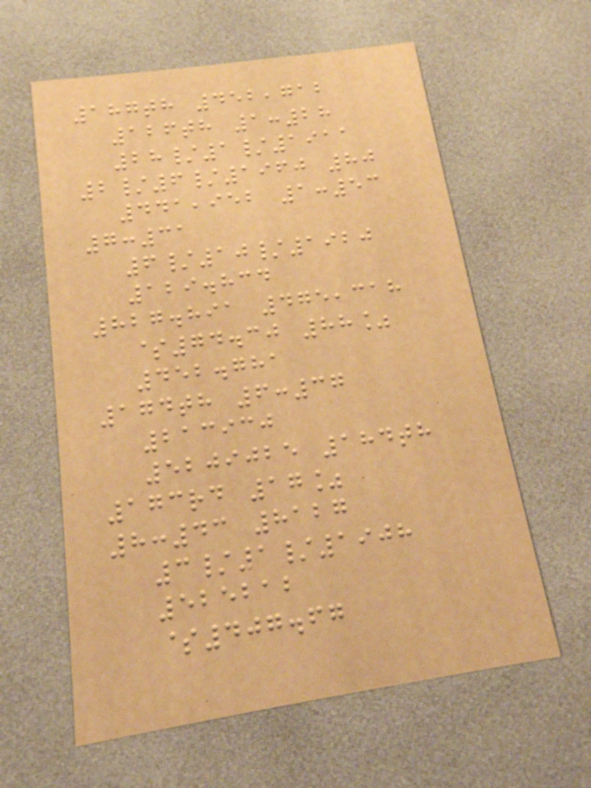187th 452,712
126th 1:28
28/1/1911
2/6/1960 80
441,952 1:53
7:31
6/10/1920
129.834
827.891 475,318
$74.30 88%
452.781
174th 6:37
213930
5209025 184th
173rd 17%
8:43 8127
3/1/1908
525212
$407.67
